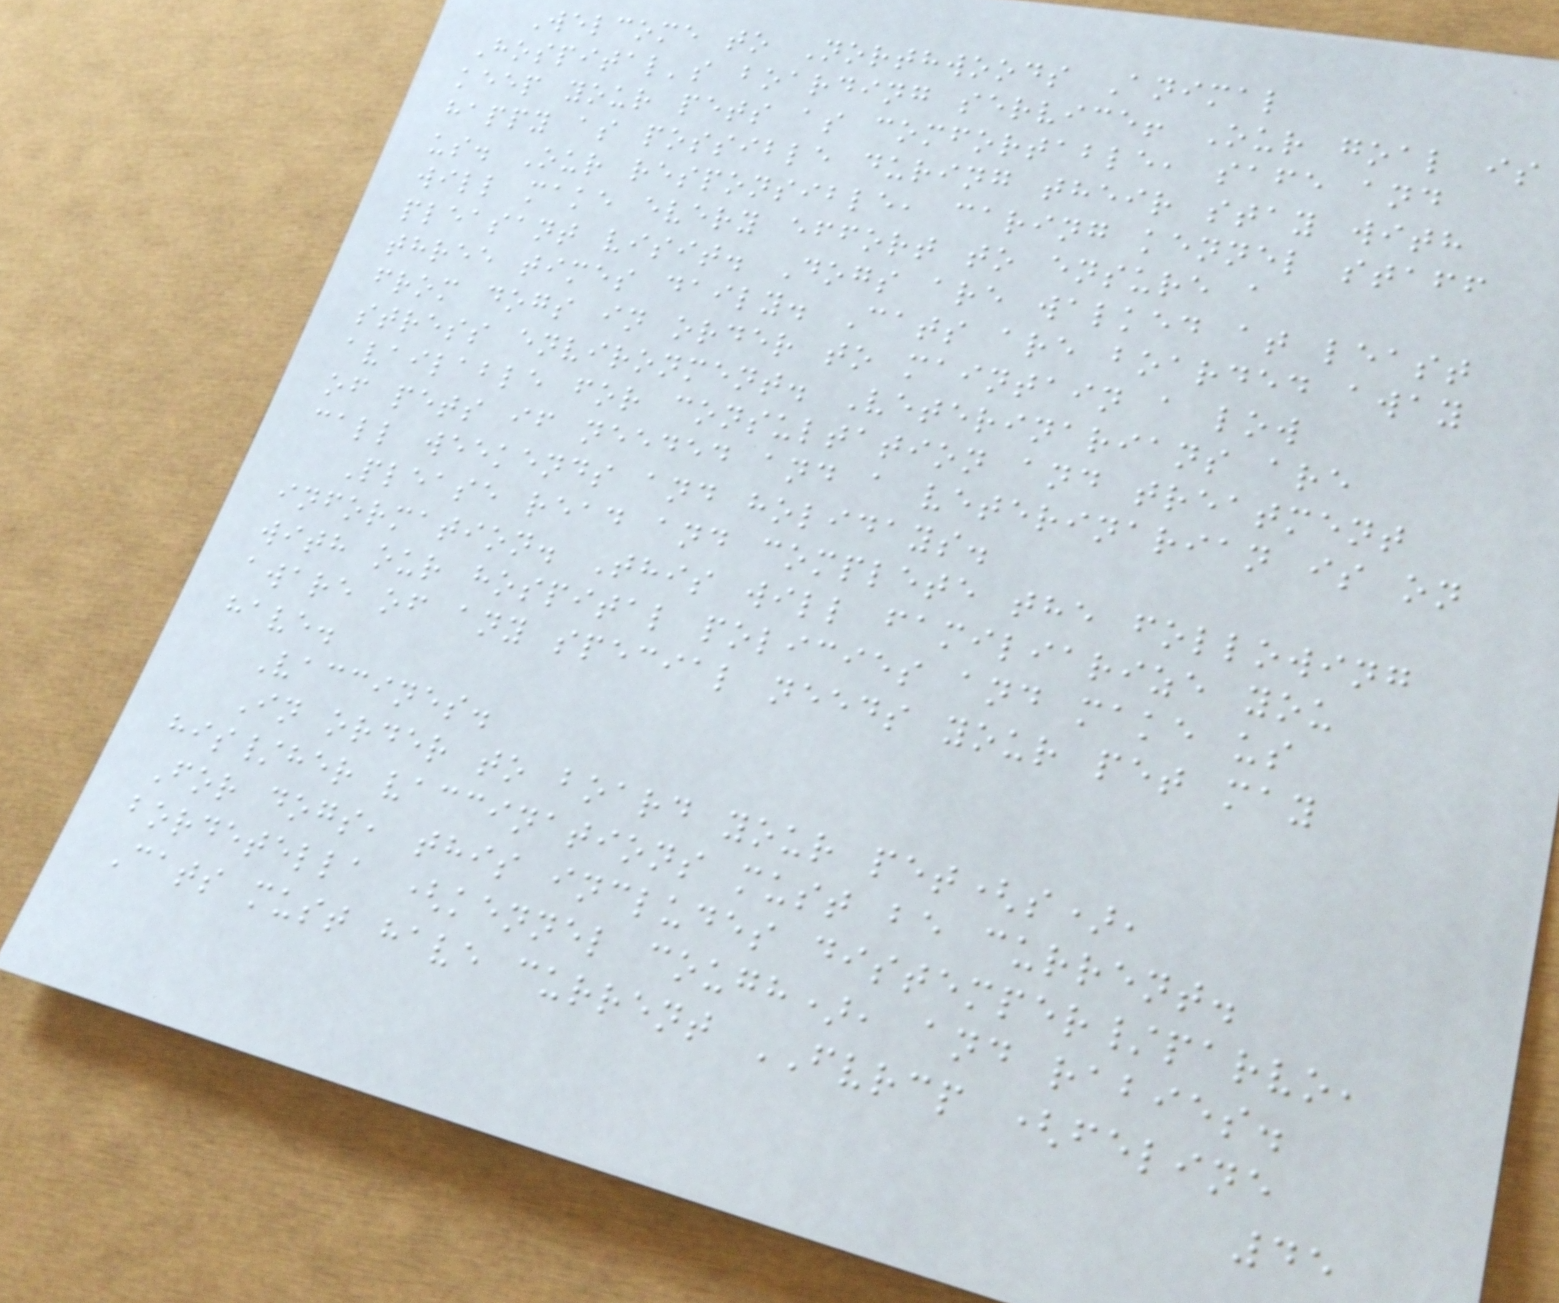Welcome to Northwoods Animal
Hospital's boarding service! Our goal is
keep your pets as comfortable, safe and
happy as possible during their stay with
us. Our responsible, caring kennel staff
will make every effort to ensure a
pleasant visit. Dogs are walked at least
three times daily. Cats are boarded away
from dogs in order to maintain a low
stress environment. Veterinarians are
available for consultation and treatment
of pets if needed and a veterinarian is on
call weekends and holidays.
Please read and complete the following
information. This will familiarize you
with our hospital policies and make us
aware of any special needs your pet may
have.
Vaccines.
In order to board your pet(s),
his/her vaccinations must be current.
For dogs, this includes distemper/parvo,
bordetella (kennel cough), and rabies.
Cats must have current FVRCP (feline
45
